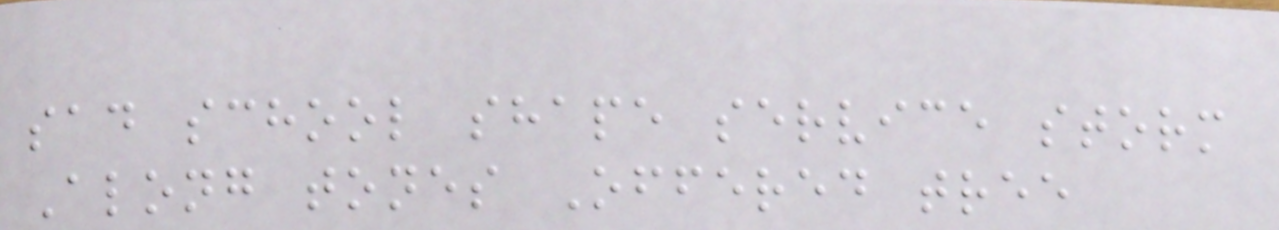sad school shape service storm
Along tones Offered tree
